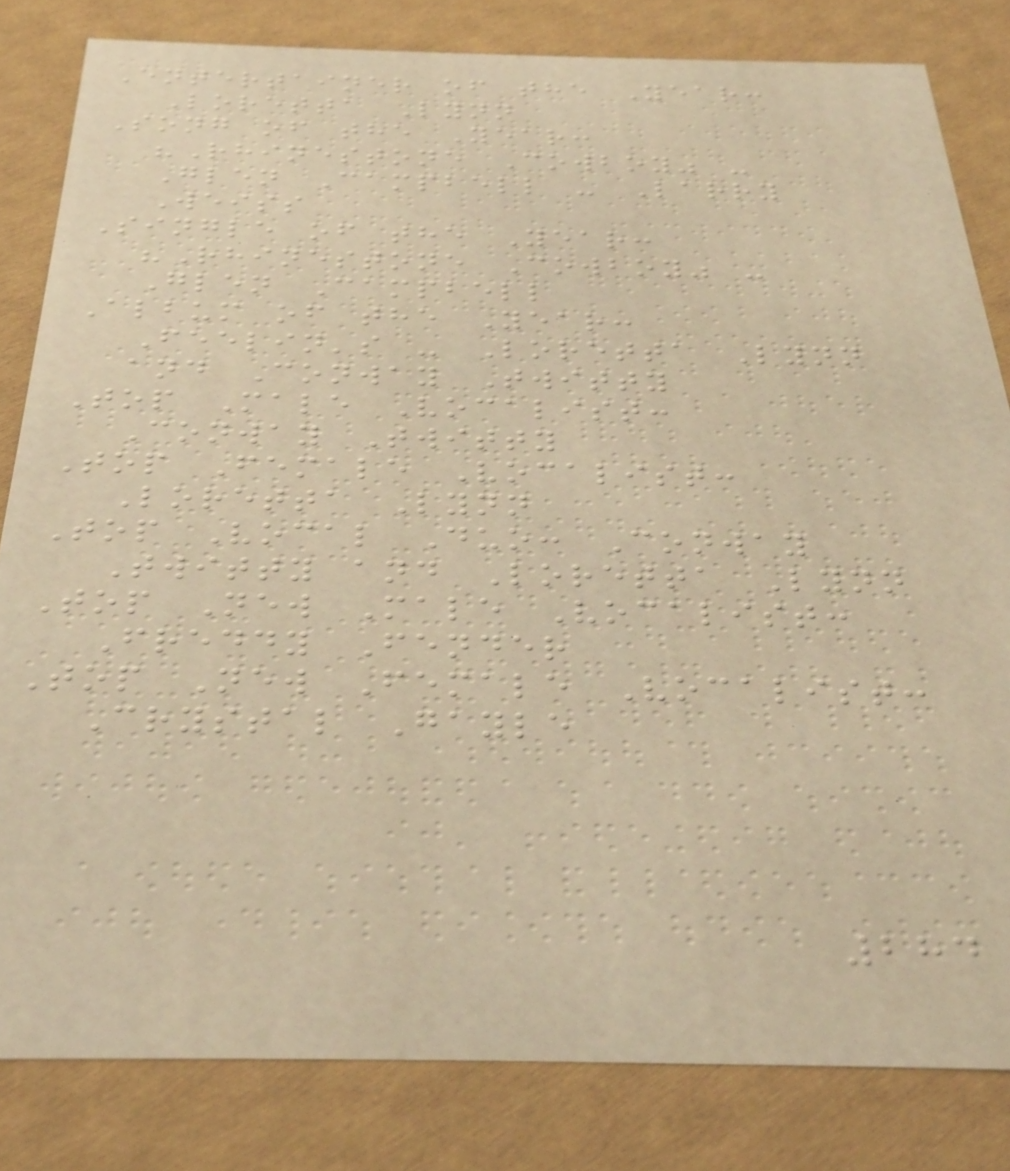Entertainer of the Year:
Loretta Lynn
Song of the Year:
"Rhinestone Cowboy" -
Glen Campbell - Larry
Weiss
Single of the Year:
"Rhinestone Cowboy" -
Glen Campbell
Album of the Year:
Feelin's - Loretta Lynn
and Conway Twitty
Top Male Vocalist:
Conway Twitty
Top Female Vocalist:
Loretta Lynn
Top Vocal Duo: Conway
Twitty and Loretta Lynn
Top New Male Vocalist:
Freddy Fender
Top New Female Vocalist:
Crystal Gayle
284
